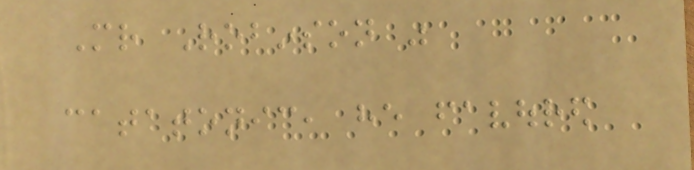Mr Robinson was
catatonic, he favoured
